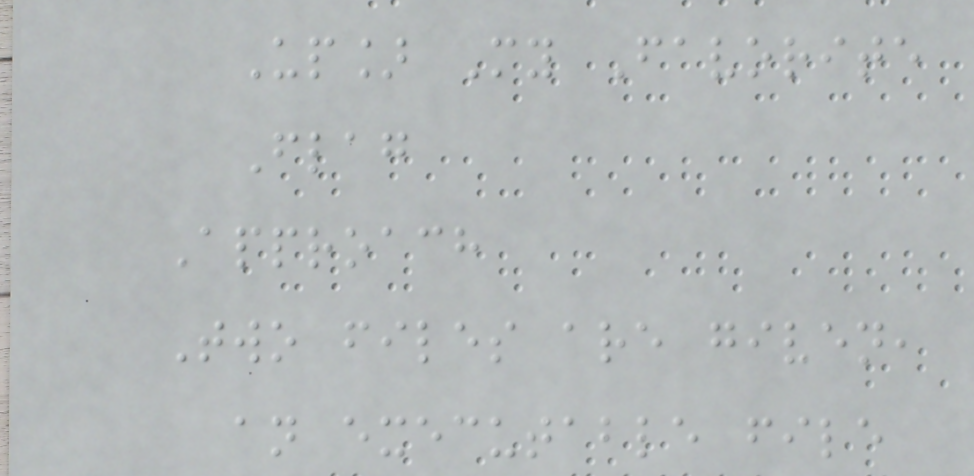Up] My Favorite
Flag
Approach
Two files are given,
an executable file
